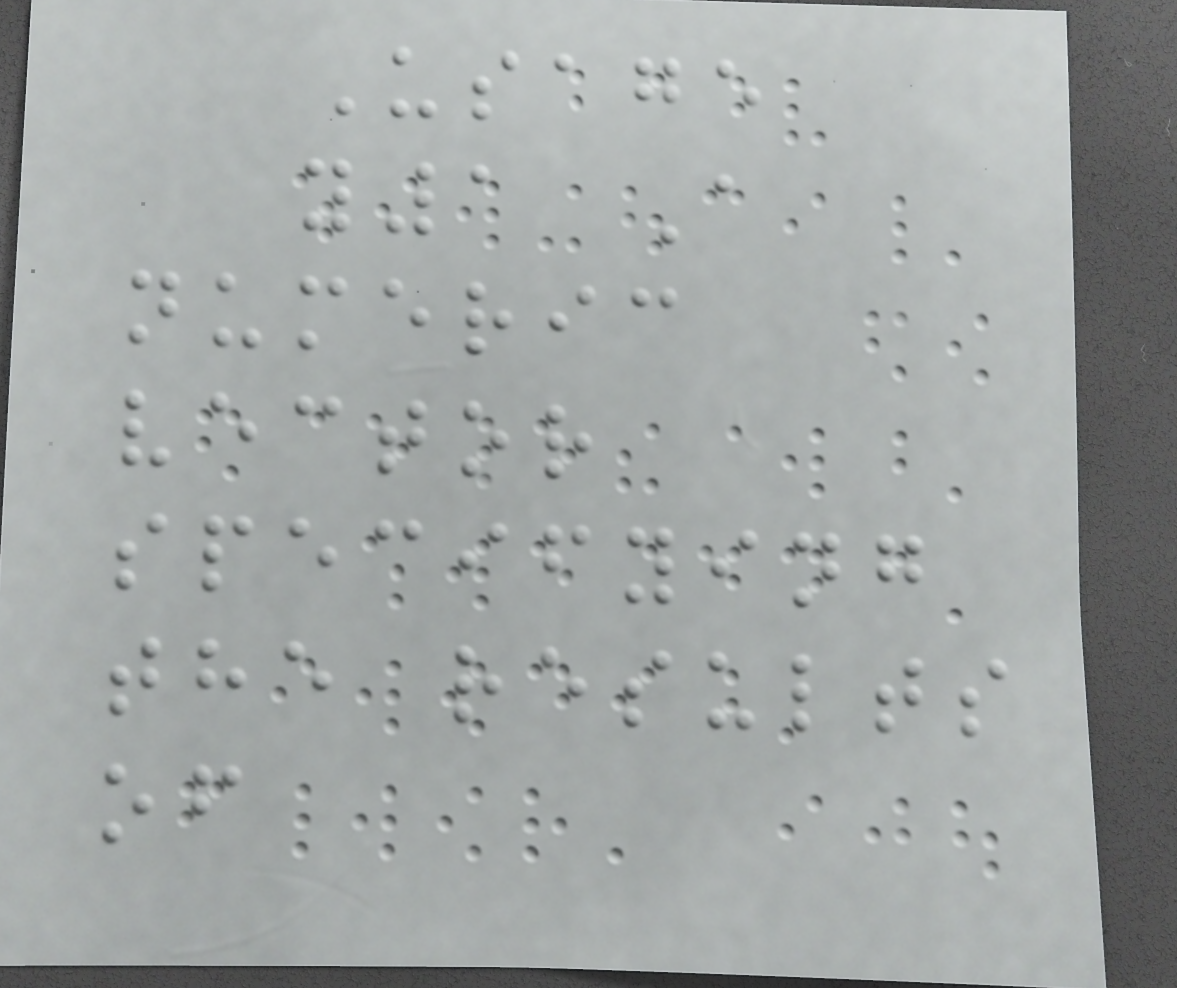Usage
y1 A
numeric
vector
specifying
the results
of
